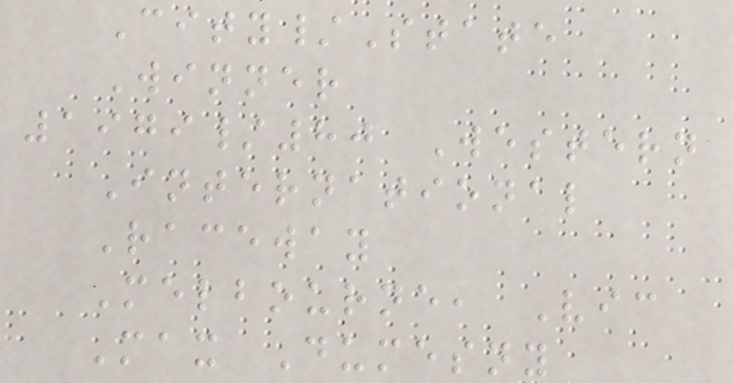City/State
Winner
1979/80 Western
International
Raceway
Melbourne, Vic
Max Dumesny
